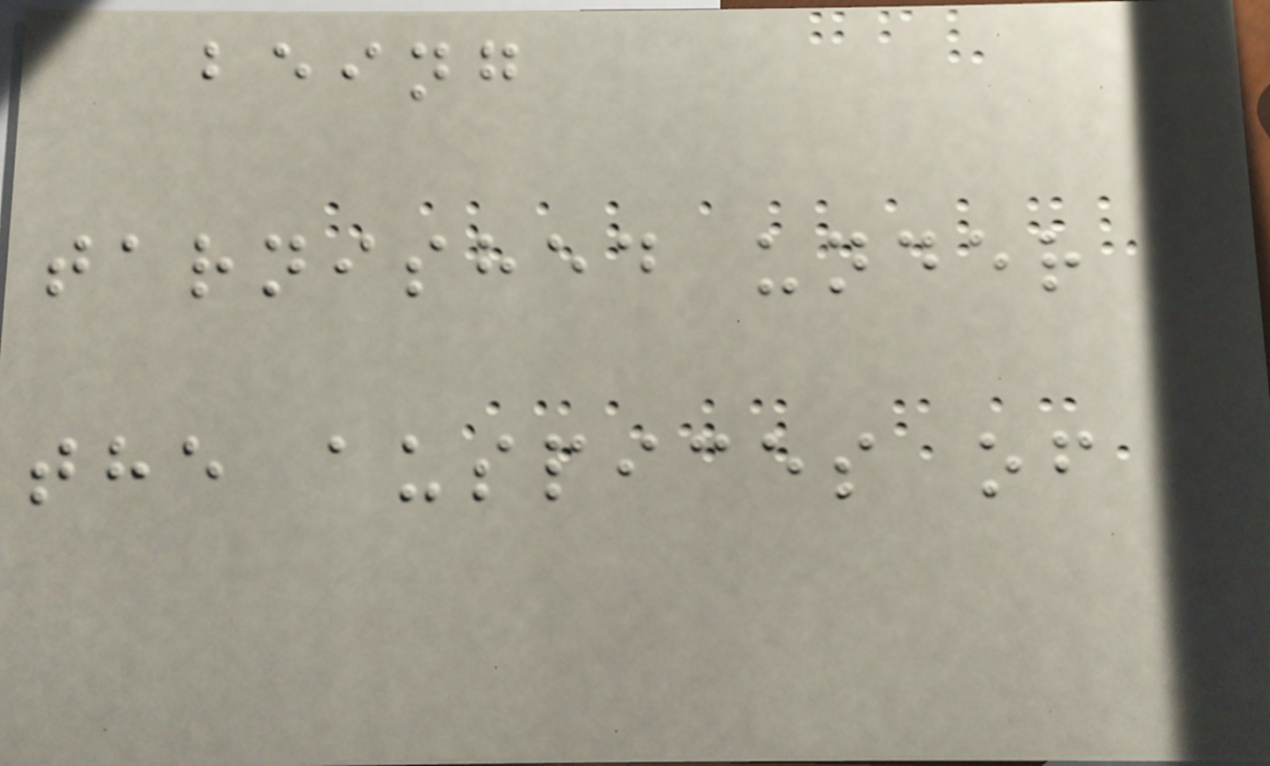being
tarnished under
the auspices of
